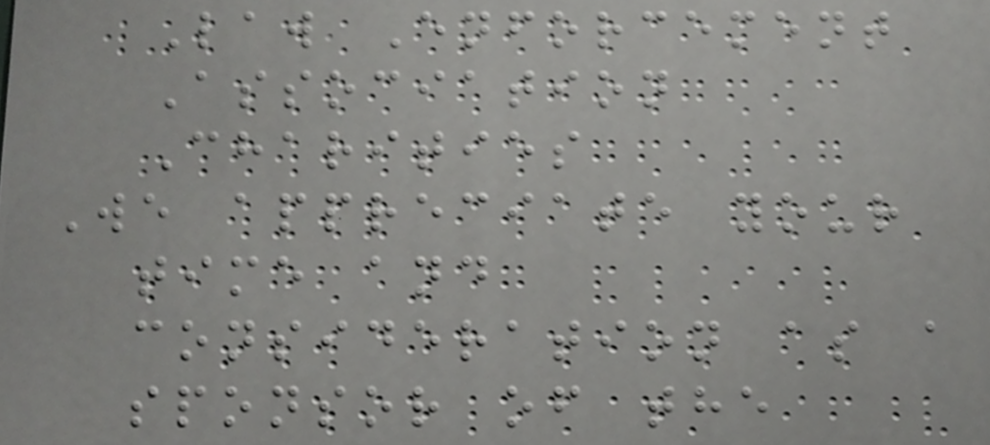Law Enforcement
Association
Charities
We appreciate your
time and
consideration as a
sponsor of the
